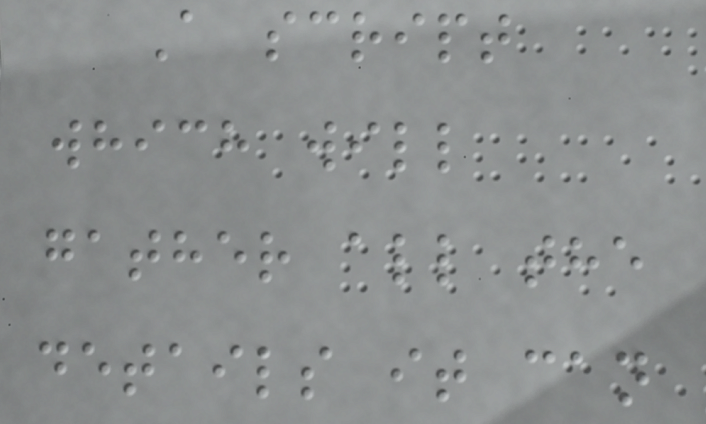A script
which will
gather all the
details it can
